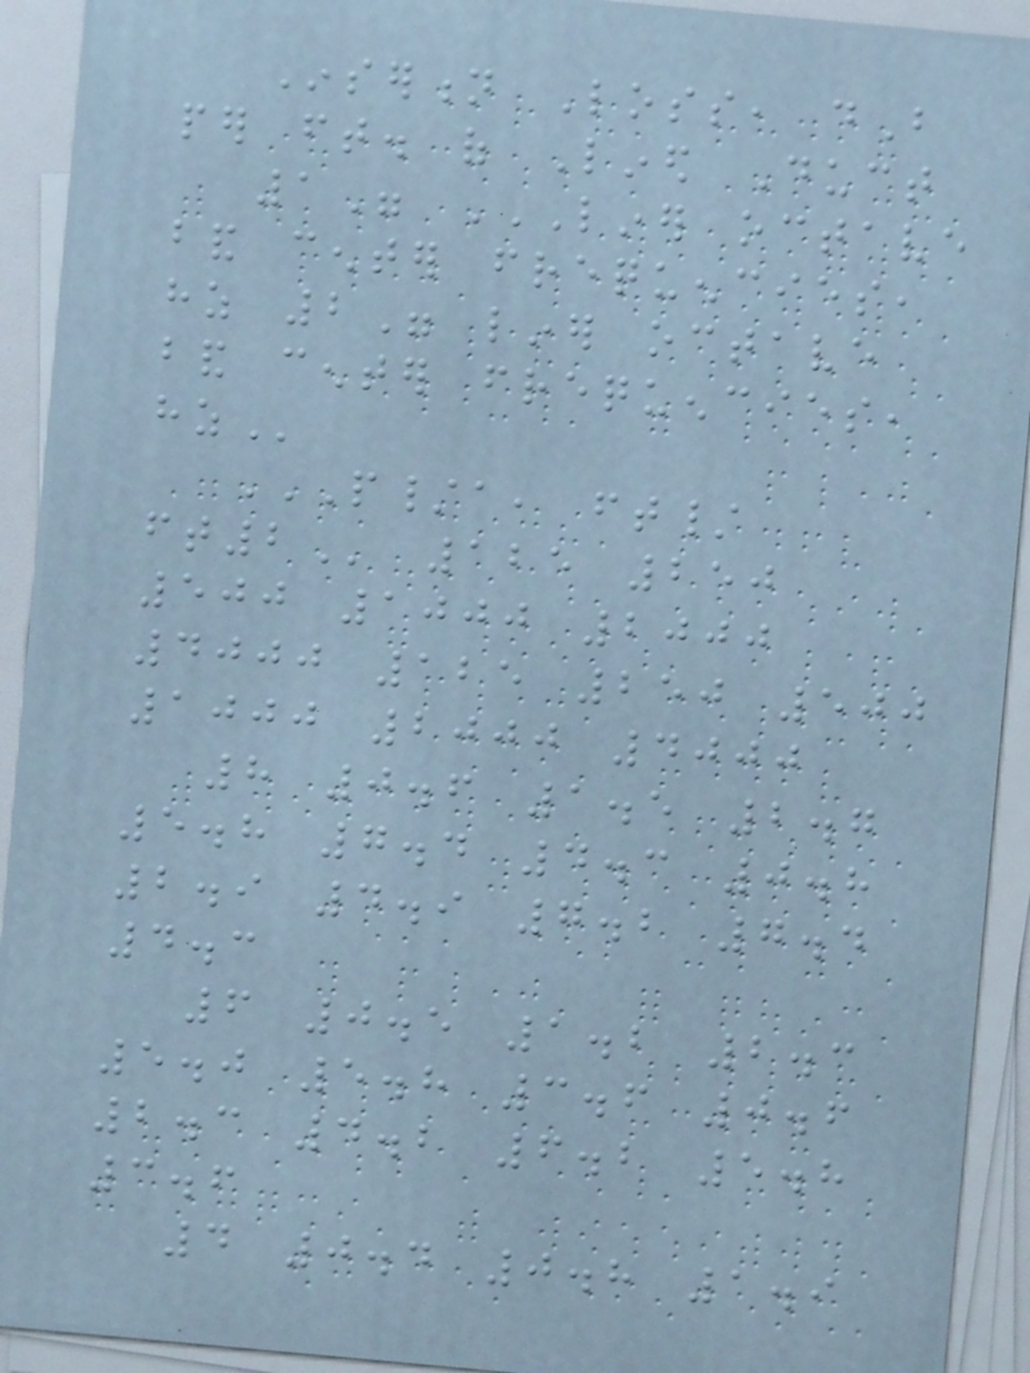Insertion Loss, dB
per ft. of Lined Duct
1" LINER OCTAVE
BAND CENTER FREQUENCIES,
HZ 2" LINER OCTAVE
BAND CENTER FREQUENCIES,
HZ
P/A, FT/
FT2 125 250
500 1000 2000
4000 125 250 500
1000 2000 4000
8 0.6 1.5 2.7
5.8 7.4 4.3 0.8
2.9 4.9 7.2 7.4
4.3
6 0.5 1.2 2.3
5.0 5.8 3.6 0.6
2.3 4.2 6.2 5.8
3.6
4 0.4 0.8 1.9
